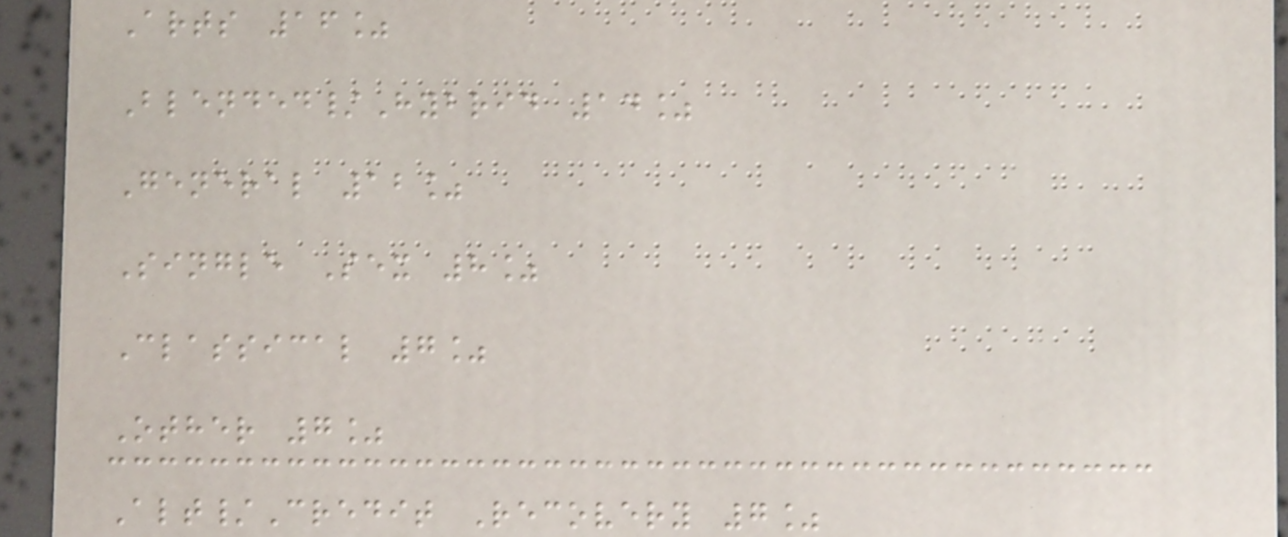Arts 16%
Blended/Hybrid 14%
General 12%
Single Sex 8%
Classical 7%
Other 7%
Alt/Credit Recovery 7%
